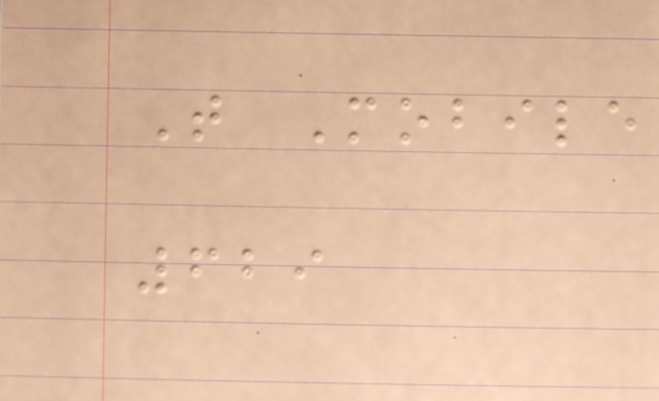T Mobile
629
